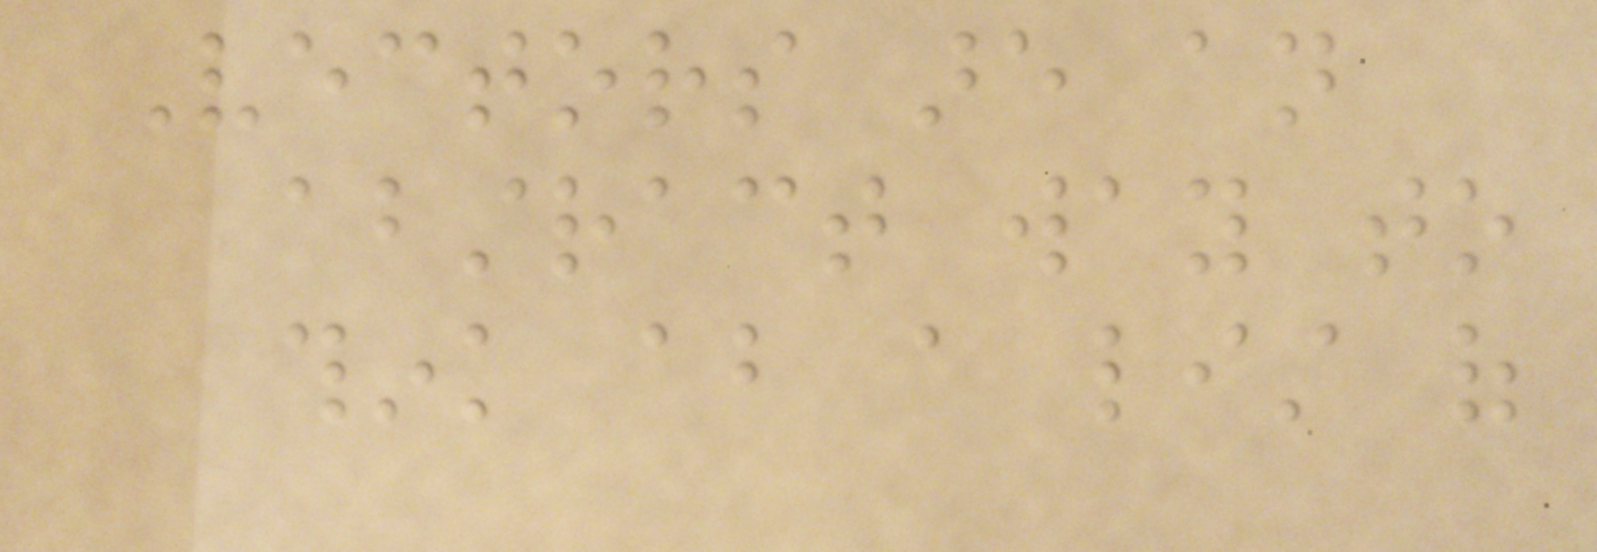Vectors are an
abstract way to
think about a list of
